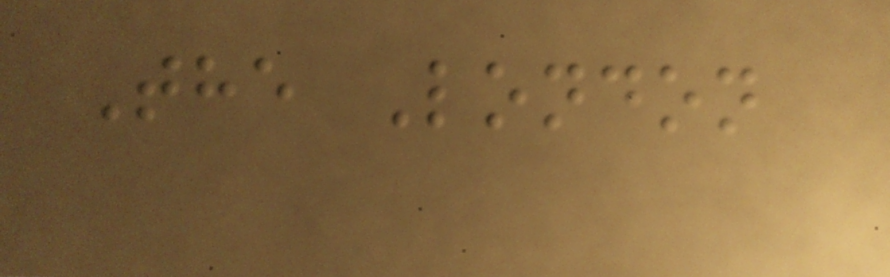The London
